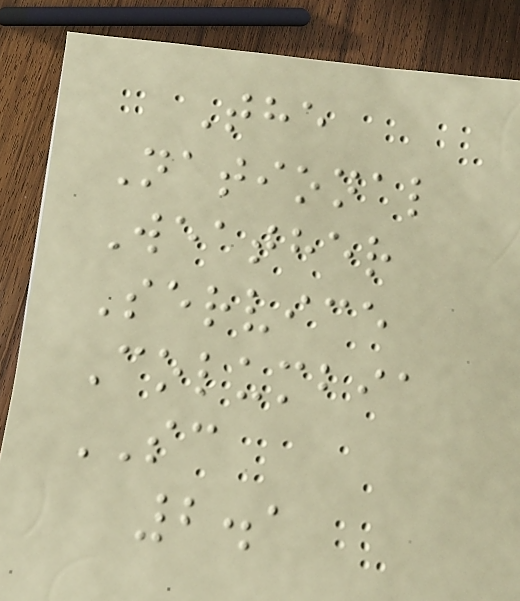The
National
Weather
Service
Columbia
SC
2.1
